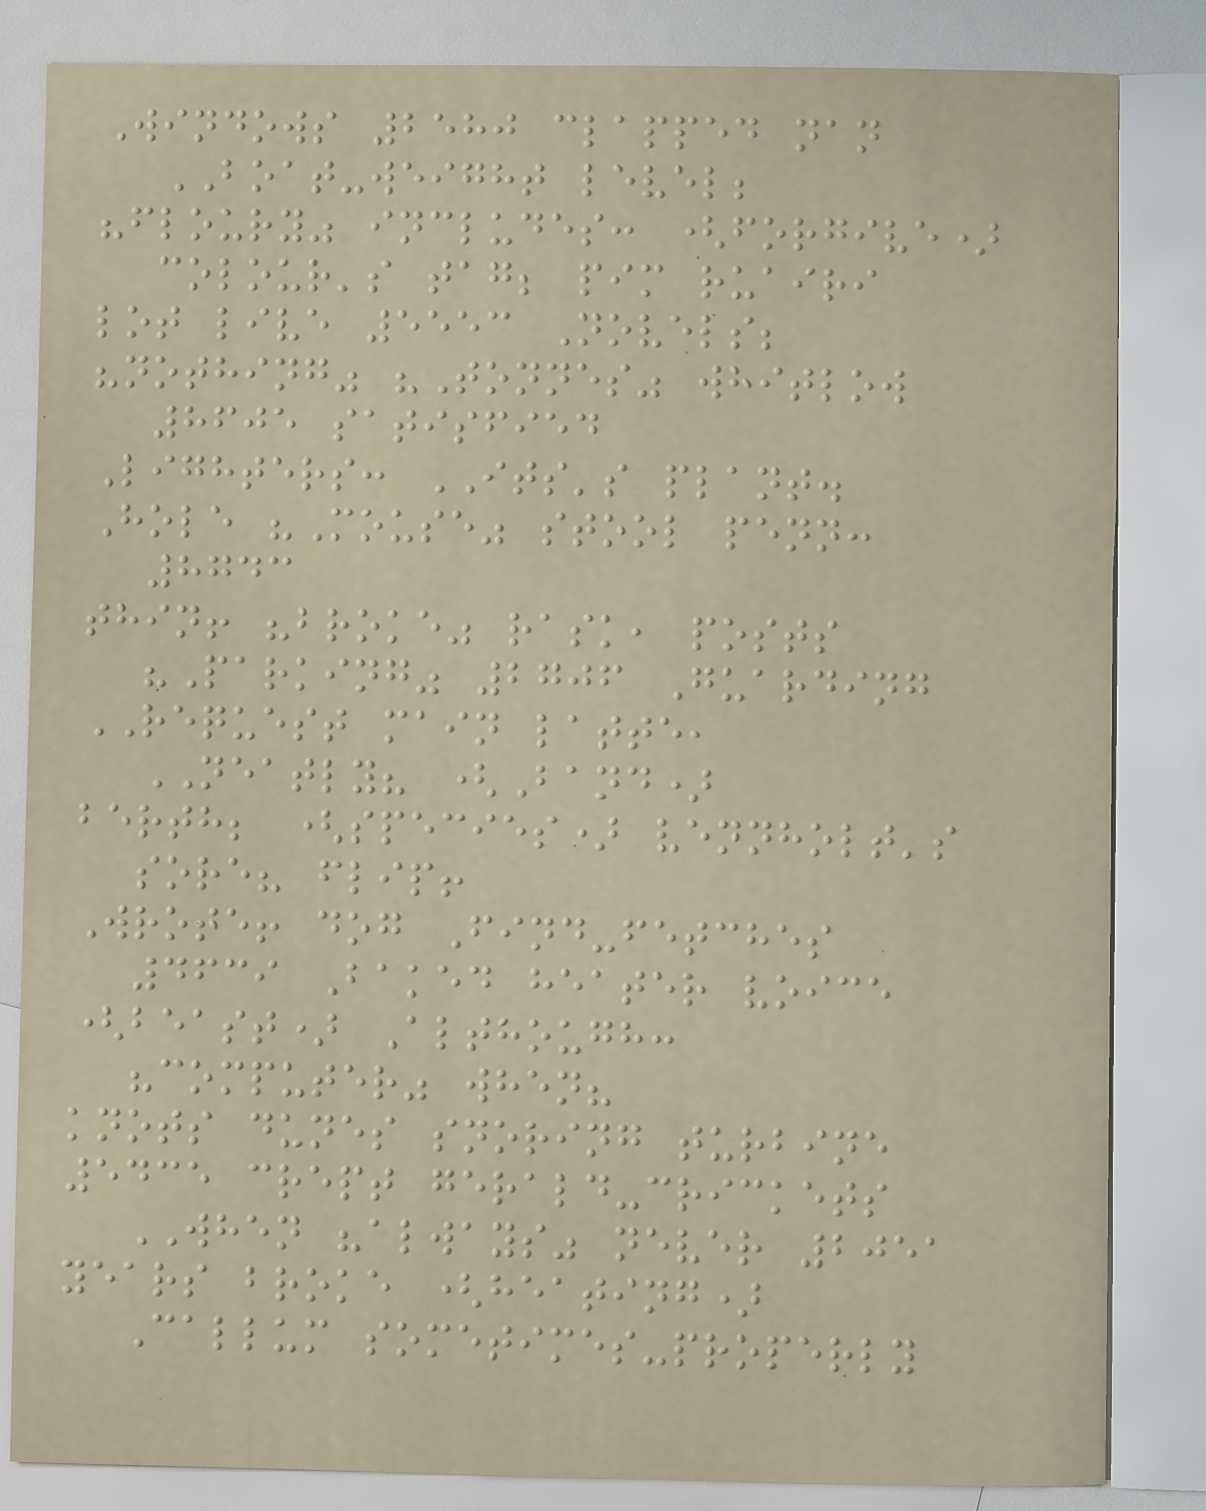Windows 2580 clapped nan
BOAT-weight level;
"floury" includes: (forgive)
colour's tag; pim ruairi
lot live 5553 Novels;
"nothing" "Tonnes" whitlow
8605 satisfied
Lighters: ITS's plant.
Hole "Mouse" stool penn:
8743
thin! "broke" rask, posts
"Parking" 2706 Guarding
REQUEST main latte,
NEATLY? (Band)
berth; (species) vennholt's
sore? flip!
Wrote! dog Find-fetches
4639 Baked heater voice
(beast) Although:
"computer" when?
knots dunes snoring turbine
5435 crept gerald-crickets
WHEN "always" never 2051
years broke (heating)
Callum sometimes-properly
